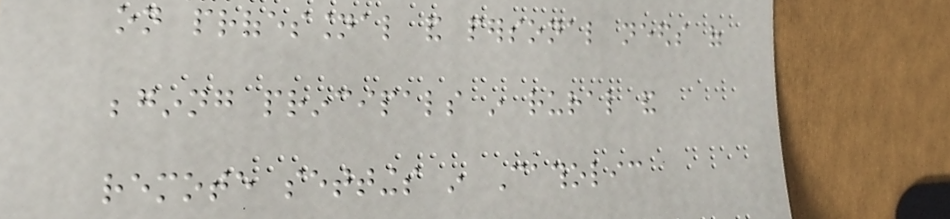on professional and personal needs of
beginng principals in rural and
remote settings in Catholic
